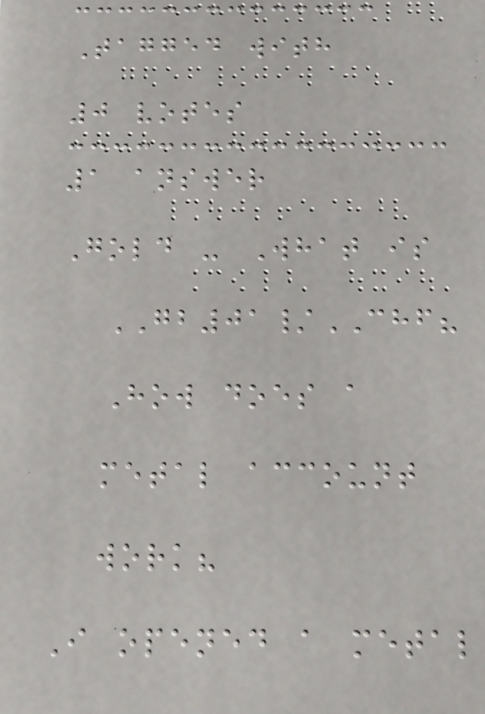Tagged with
0 votes
1 answer
Gold - What is
GB01/CHF?
How does a
metal account
work?
I opened a metal
